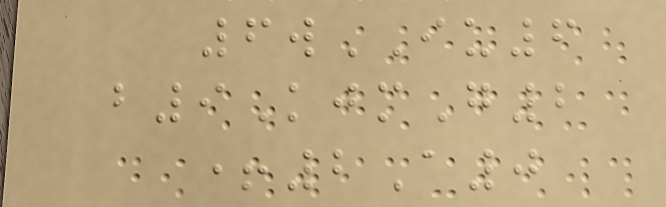6wIU6
b9KjmG2
+2A0
